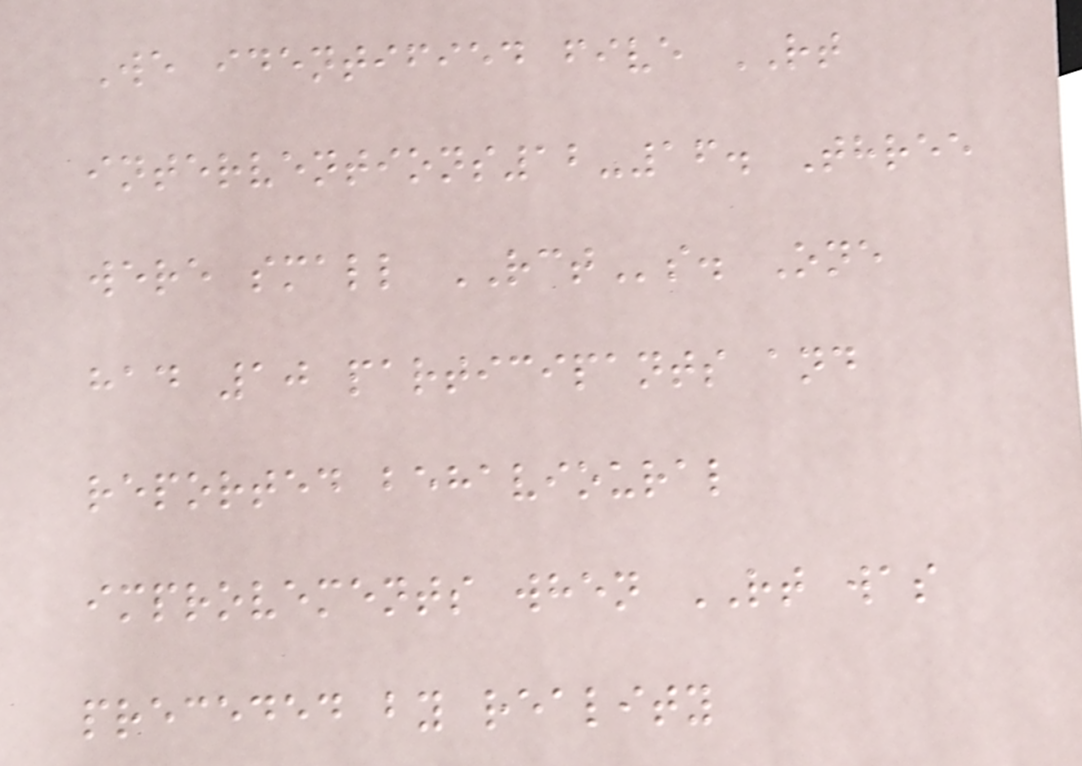We identified five RT
interventions12-16. Three
were small RCTs. One
had 10 participants and
reported behavioural
improvements when RT was
preceded by reality
